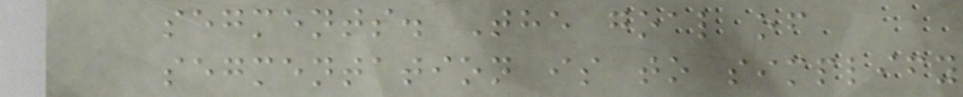segments. The goal of
segmentation is to simplify
